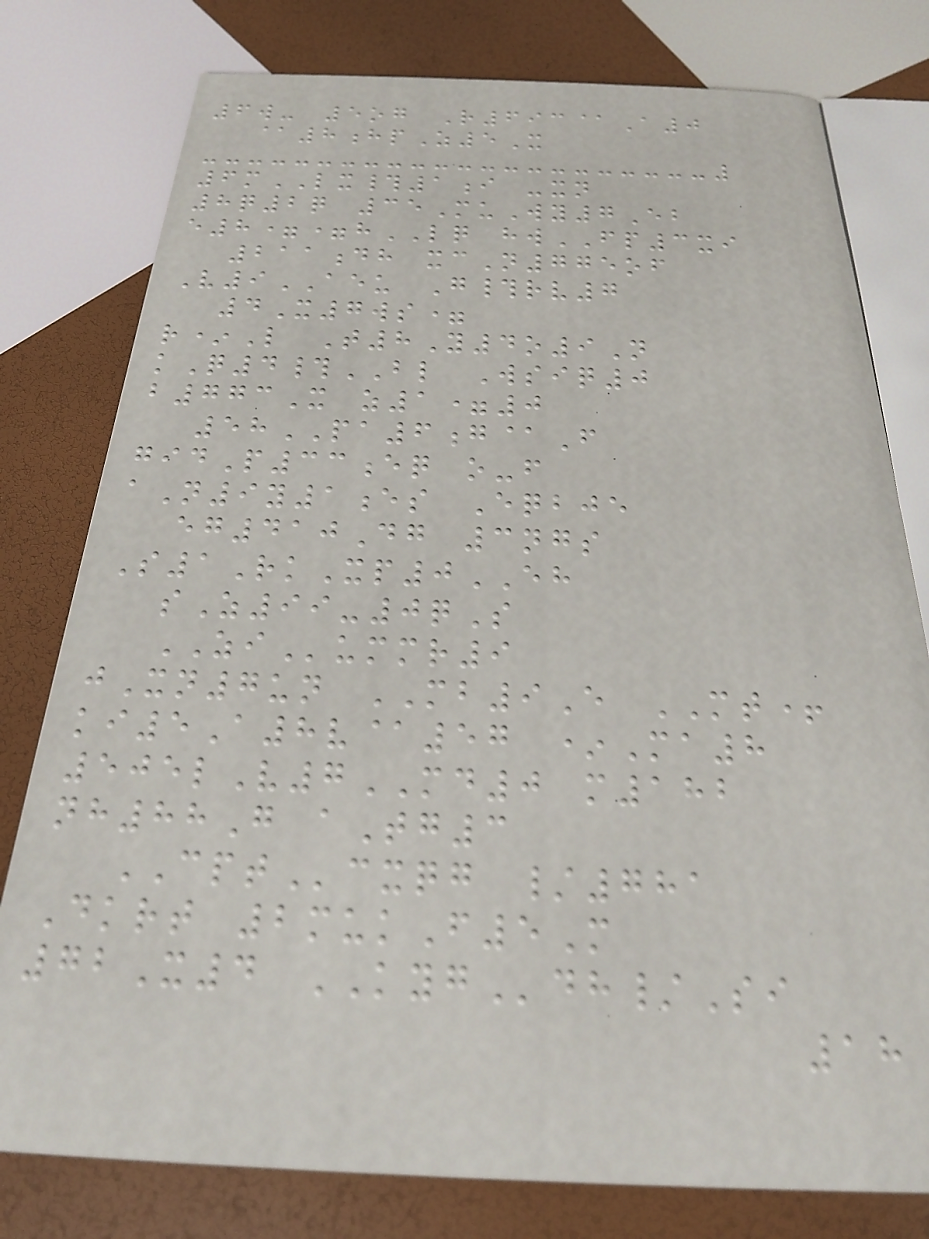6w- 5og R693@A0
@8hpZ5X
6mLX#1i -xn
8q2q 35MuWy7Eb
e8==hLQ hwFP3xi
211dh xcN775of
V9AEU G#rv7
4X7ws=
r*L T8Y4o9N
kQ4#BL Wsiq0
b773X z1=0
58PA6g@F
gidP33eq o-f
aN9y1es Eqbje
eg410Dg 3ngs
S1RkXp0EH
sZ99-0qS
ZIummr9
jXn7un MB9E MT+
ki5A8v@57 *Ma8
505lV7MD0 m182
nh88G aTg3
CPTcxqg /781
Dkrt 2mukF5M
72X4 KYGdh/Si
18
